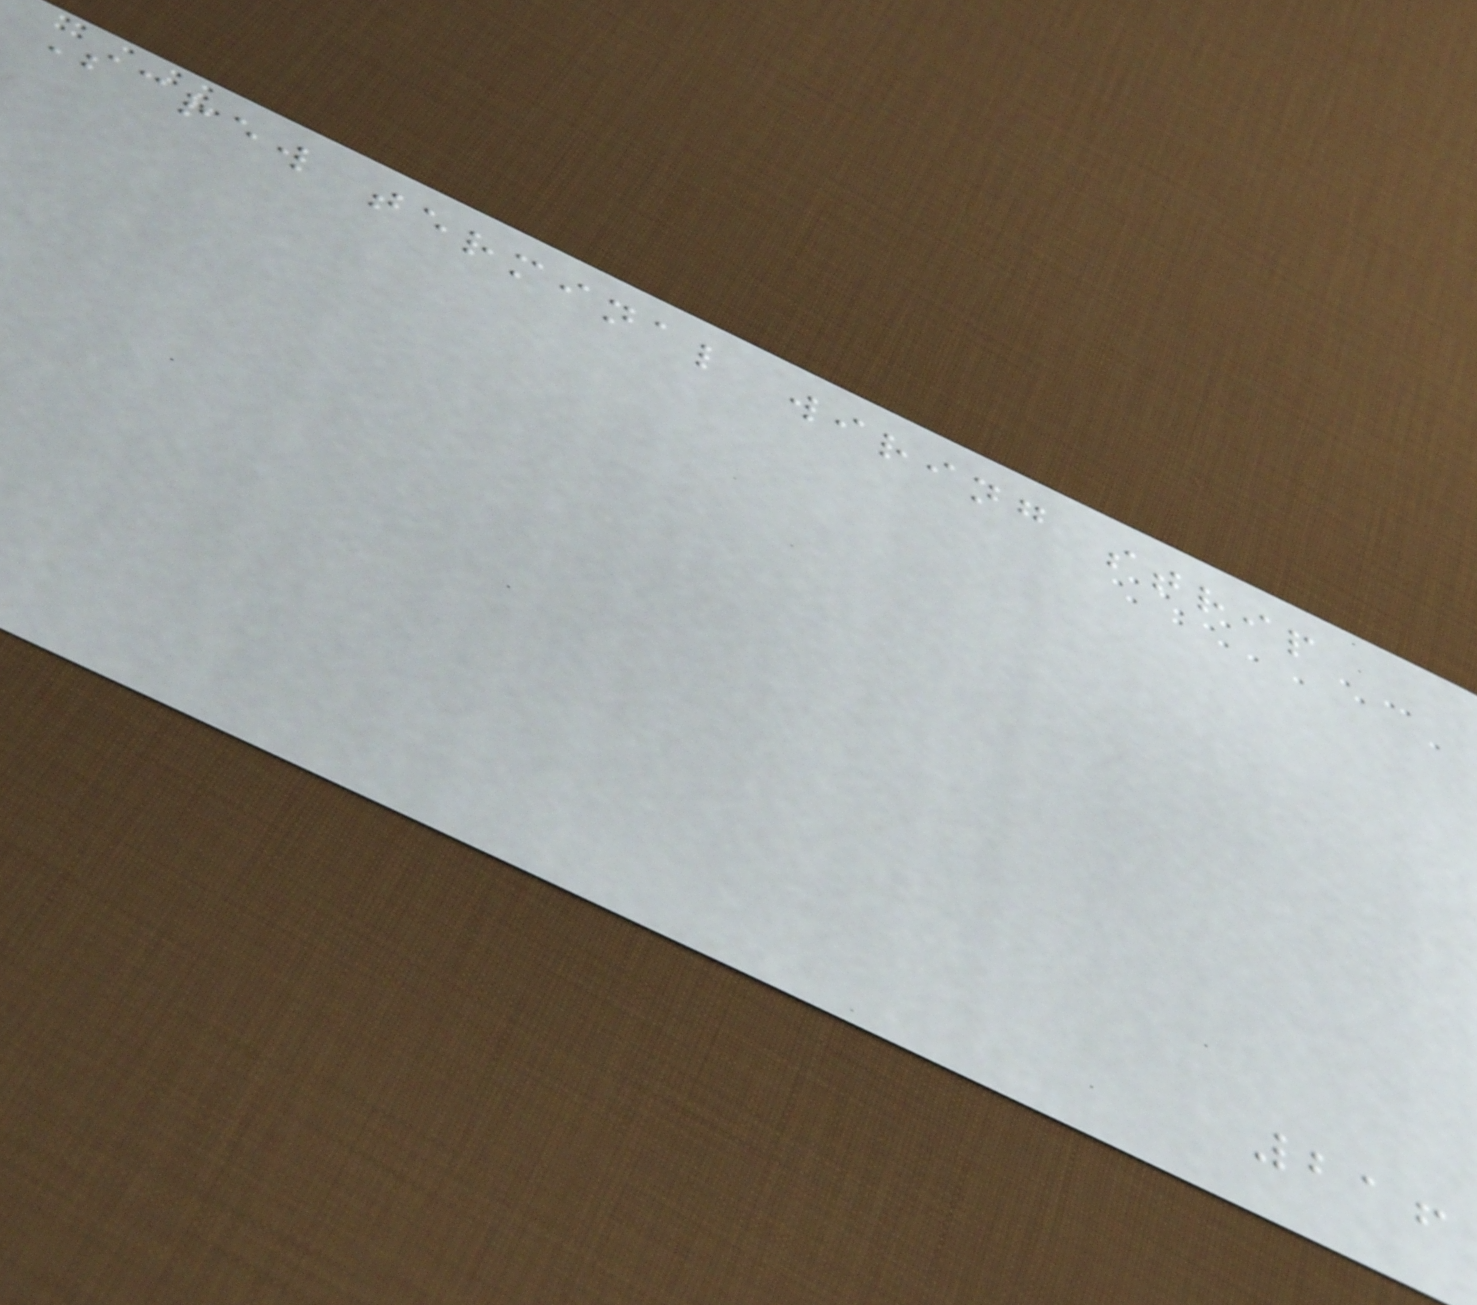Screw terminal wiring strip
216
